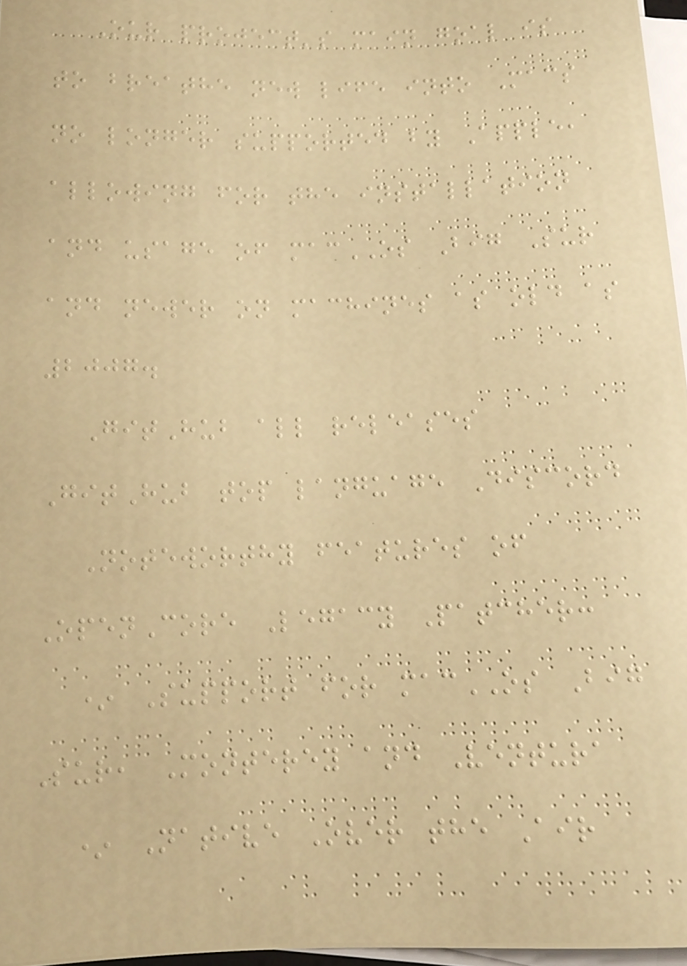Our project's main goal is
to breathe new life into Macs
no longer supported by Apple,
allowing for the installation
and usage of macOS Big Sur
and newer on machines as old as
2007.
GitHub all releases
GitHub top language Discord
Noteworthy features of
OpenCore Legacy Patcher:
* Support for macOS Big
Sur, Monterey and Ventura
* Native Over the Air
